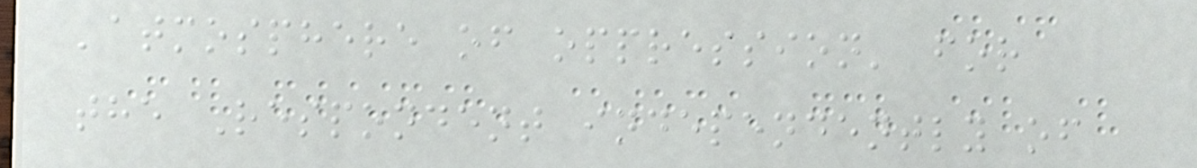'atmosphere of oppression' for
the Respondent independently of
